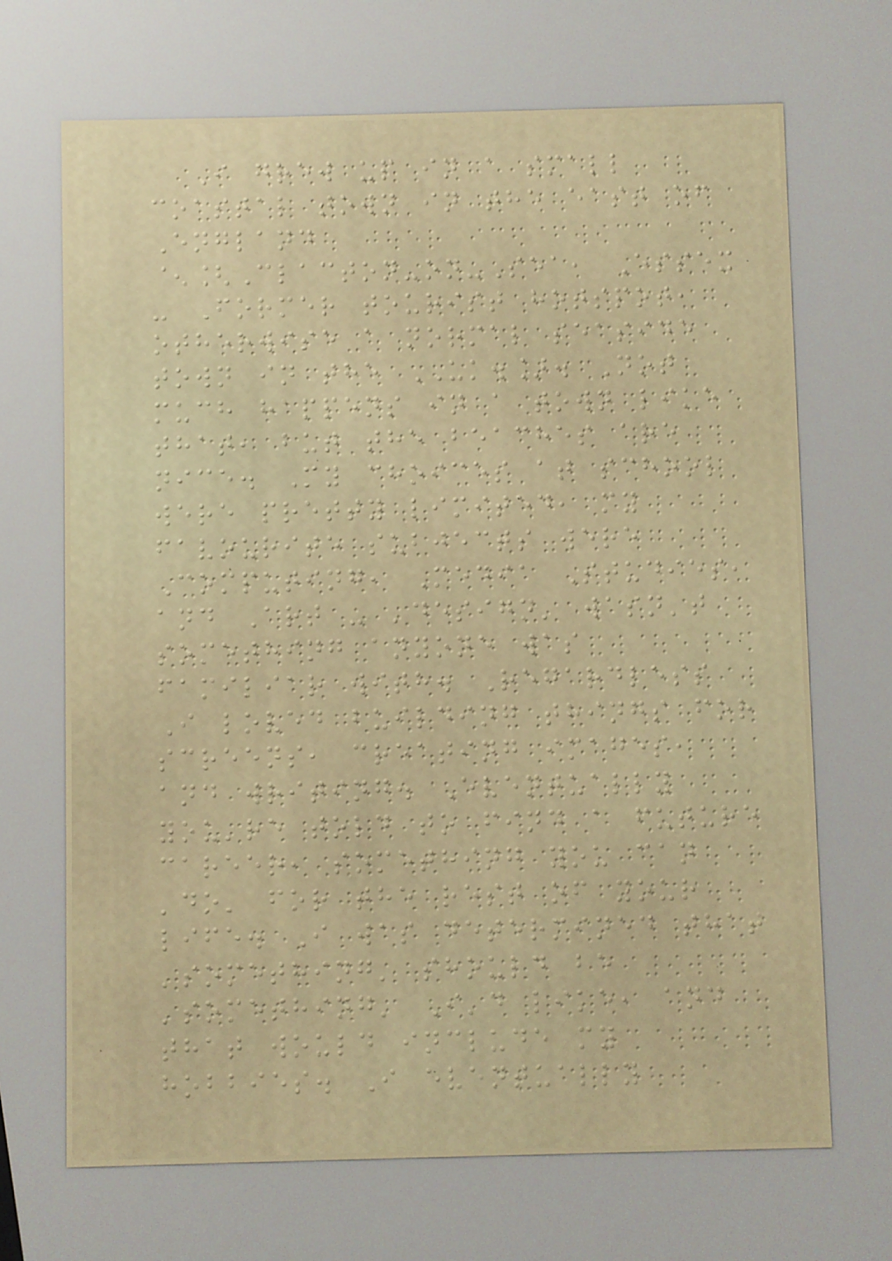I grew up in a small
coastal town in the east of
England
^[Clacton-on-Sea, Essex
- Former tourist hotspot,
otherwise a normal seaside
town in the UK.]. Not
much happens in a town like
that, but the beaches are
nice. My choices at school
were pretty limited, my
favourite subjects were
Computing, Media Studies,
and Art - 'design' wasn't
something anyone was
familiar with. Regardless
I loved building things for
screens, creating images,
and writing. Eventually
you're told to find a future
career, something you can
'do' for the rest of your
life. I was determined that
'something' should be
'something' I'd like, and
that would include my
hobbies. I eventually
